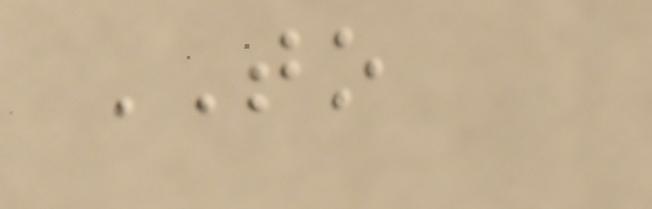TO
